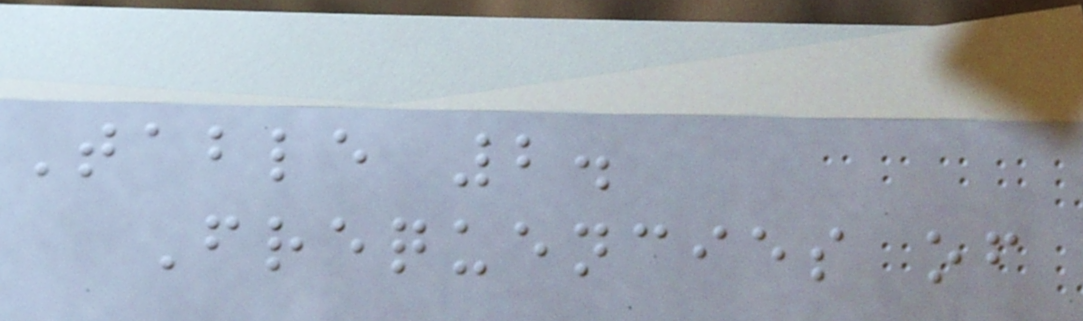Table 2.
Frequencies of
